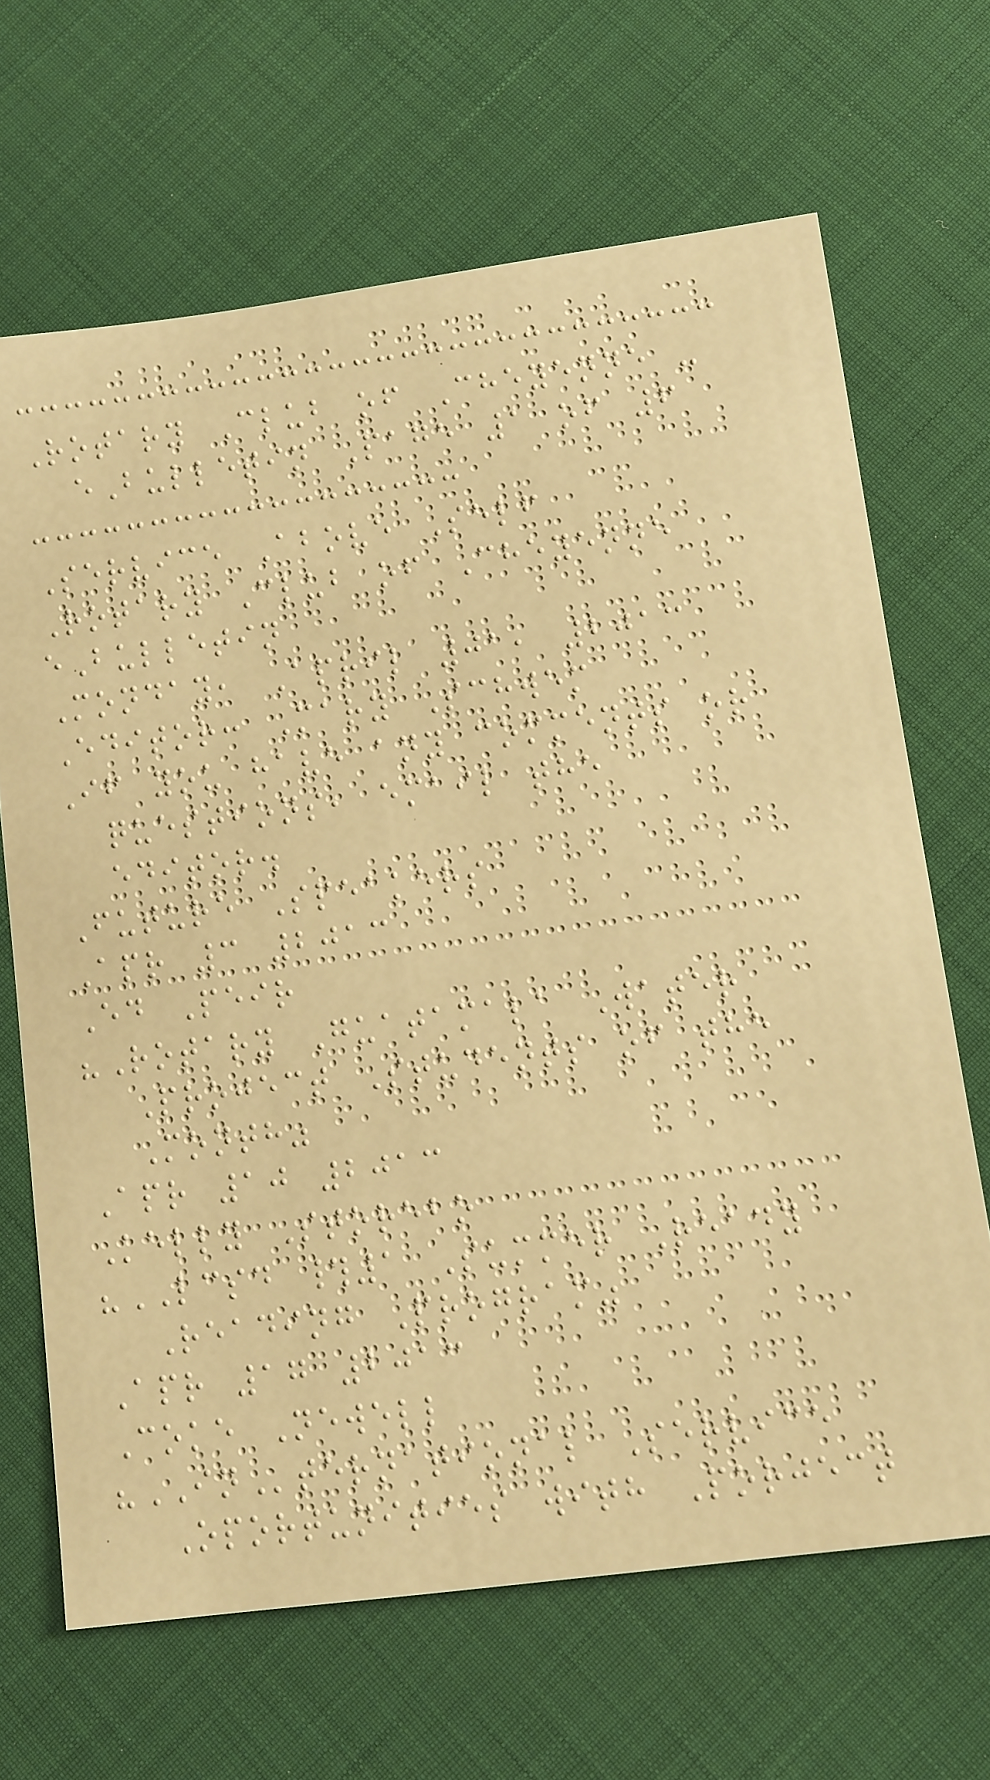Rotary Club of Cheyenne -
eBulletin Page 1 of 6
Service Above Self
Rotary Club of Cheyenne
eBulletin
Monday, April 01, 2013
Editor: Mary Schwem
If you have any comments or
questions, email the
editor.
Future Speakers
Apr 3 2013
Ed Peir
"Rotary Guatamala Water
Project Students of the
Month"
Apr 10 2013
Kelly Storebo
"LCSD #1 Summer Ready
Reading Program"
Apr 17 2013
Coke Newell
"INternational Service
Oportunities with Porject
